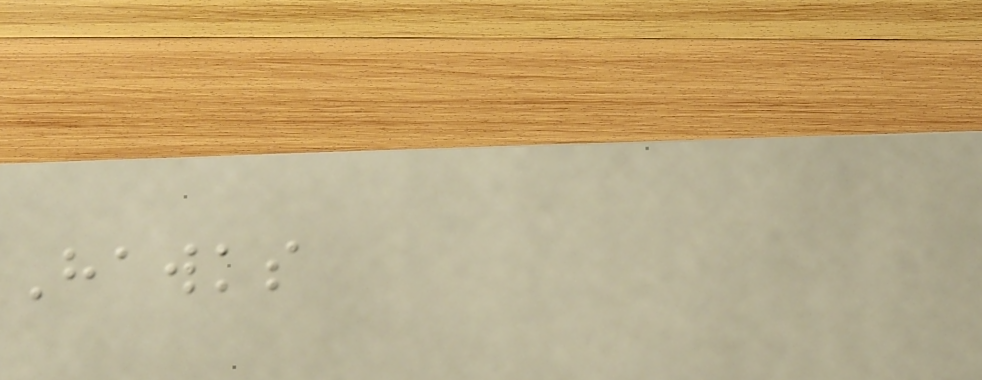Hawks
